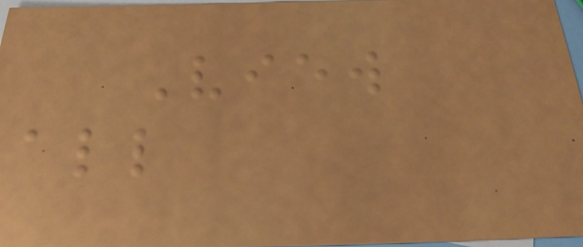View
all
